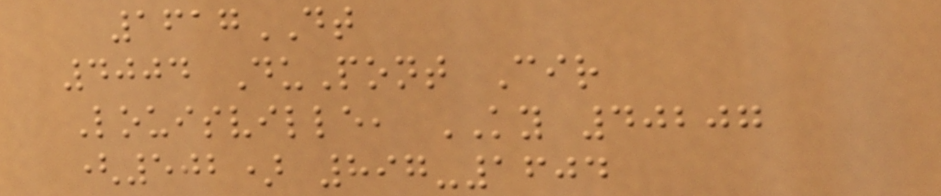1617DT
4004 DuPont Cir
Louisville, KY 40207
(502) 897-1604
